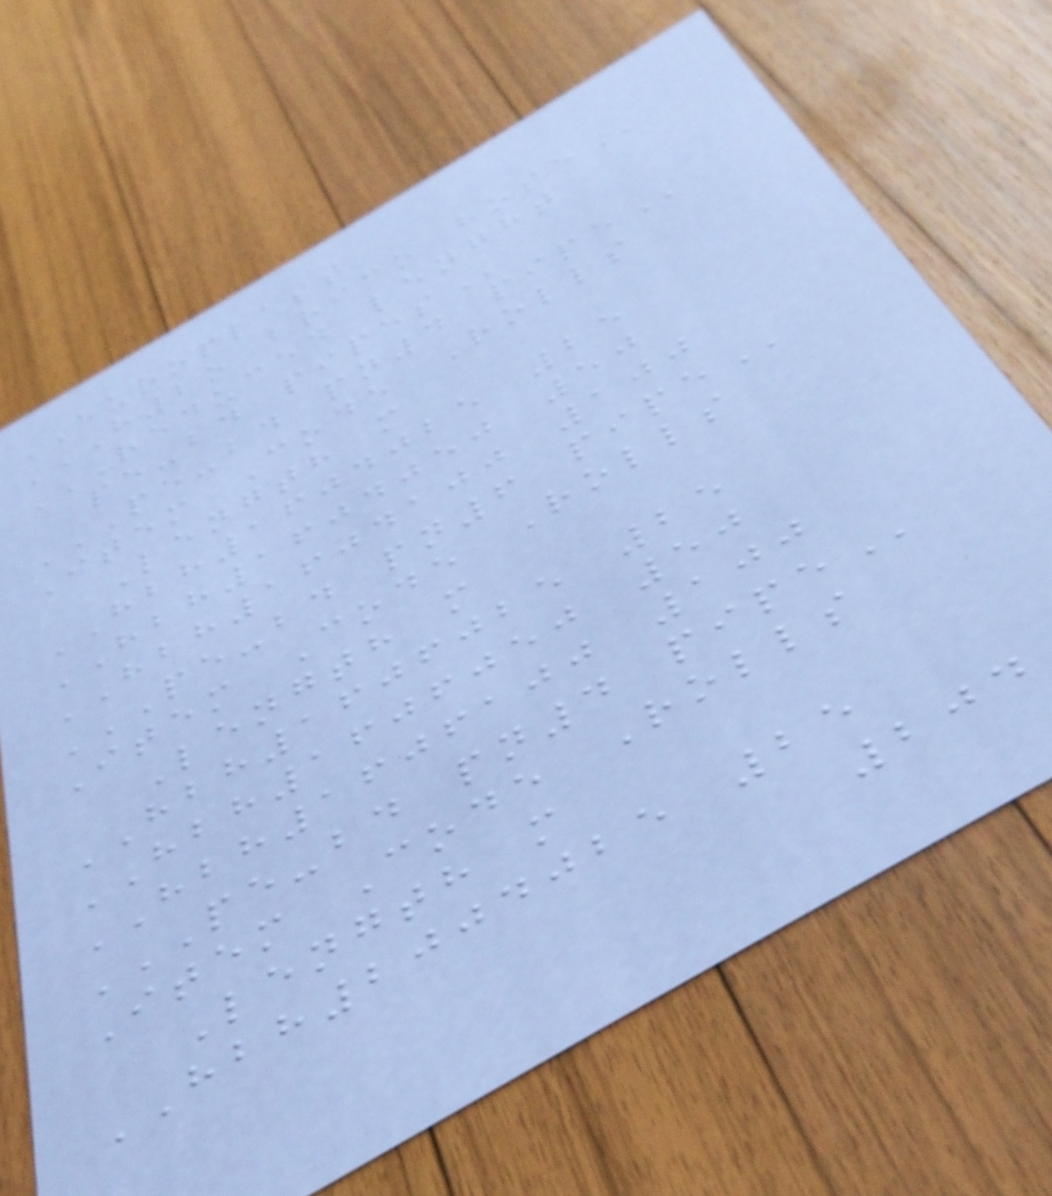EUROPLAST
H2O BRICO HOSE
REDUCED LENGHT
PE-BD PIPES
PE-BD PN4 PIPE
Item Code Rolls
Length m
HBH1604025 25
HBH1604050 50
HBH1604100 100
PE-BD PN6 PIPE
Item Code Rolls
Length m
HBH1606025 25
HBH1606050 50
HBH1606100 100
PE-BD PN4 PIPE
Item Code Rolls
Length m
HBH2004025 25
204
